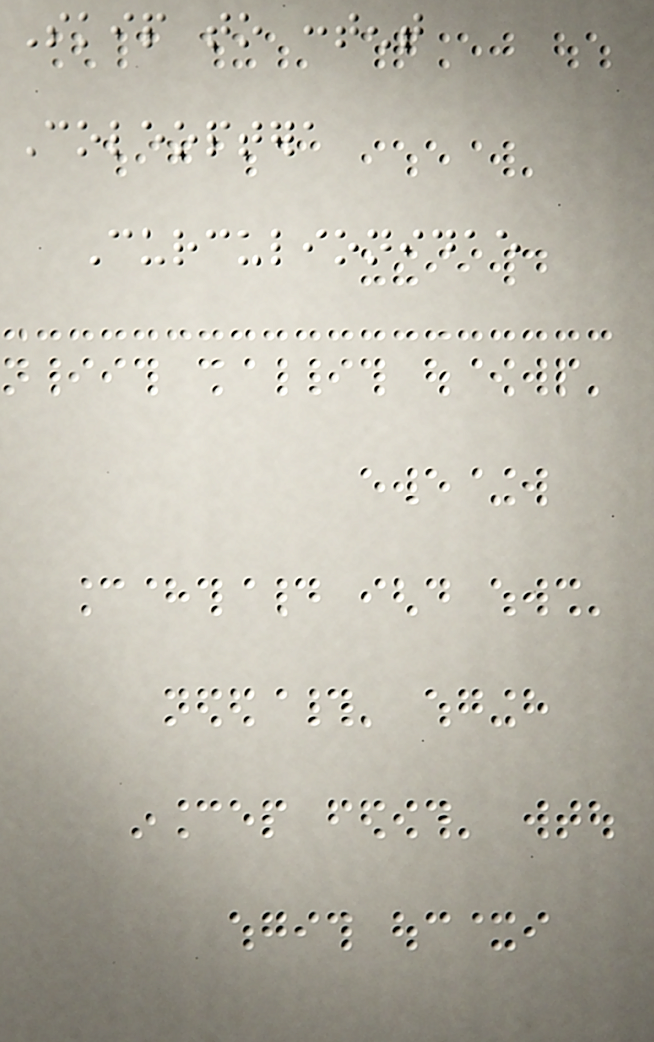Skip to content
Coleoptera
Curculionidae
